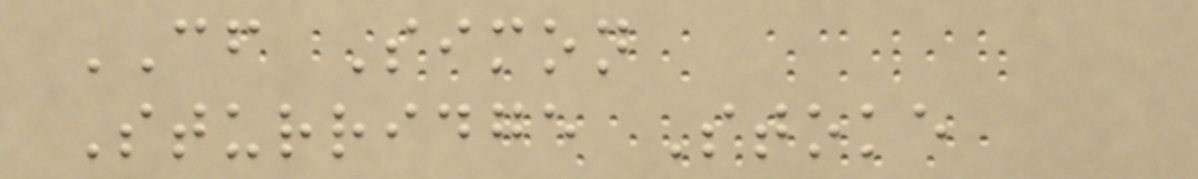CF Simon
Sturridge Stoke
